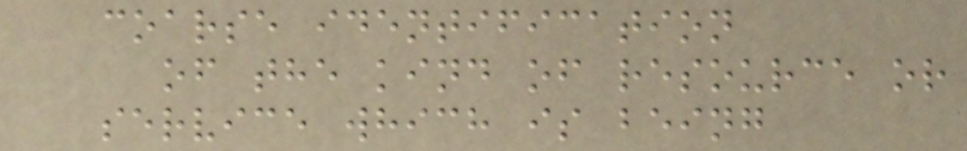coarse identification
of the kind of resource or
service which is being
